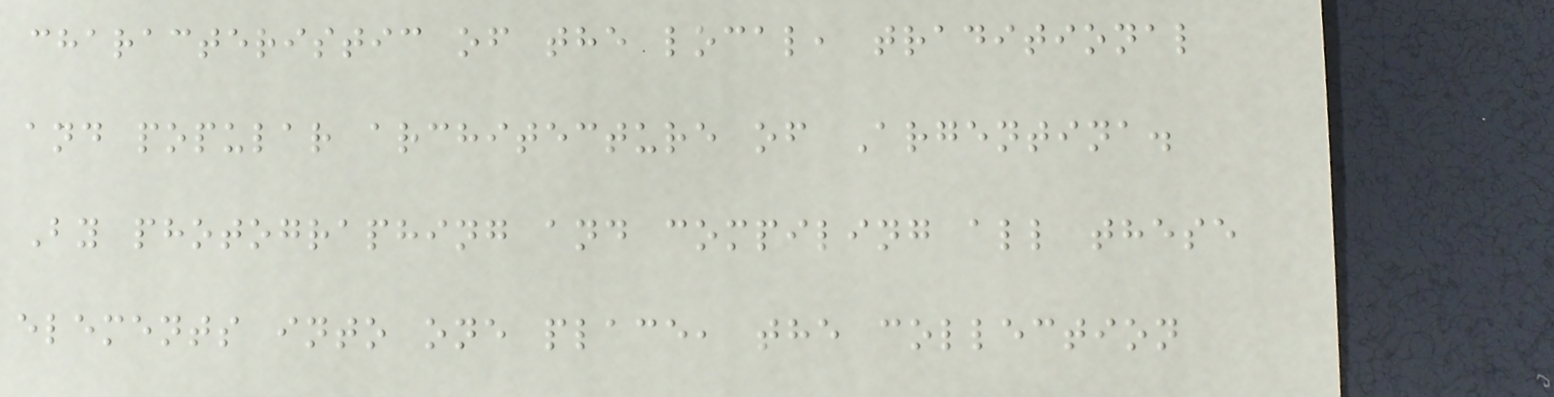characteristic of the local, traditional
and popular architecture of Argentina.
By photographing and compiling all these
elements into one place, the collection
